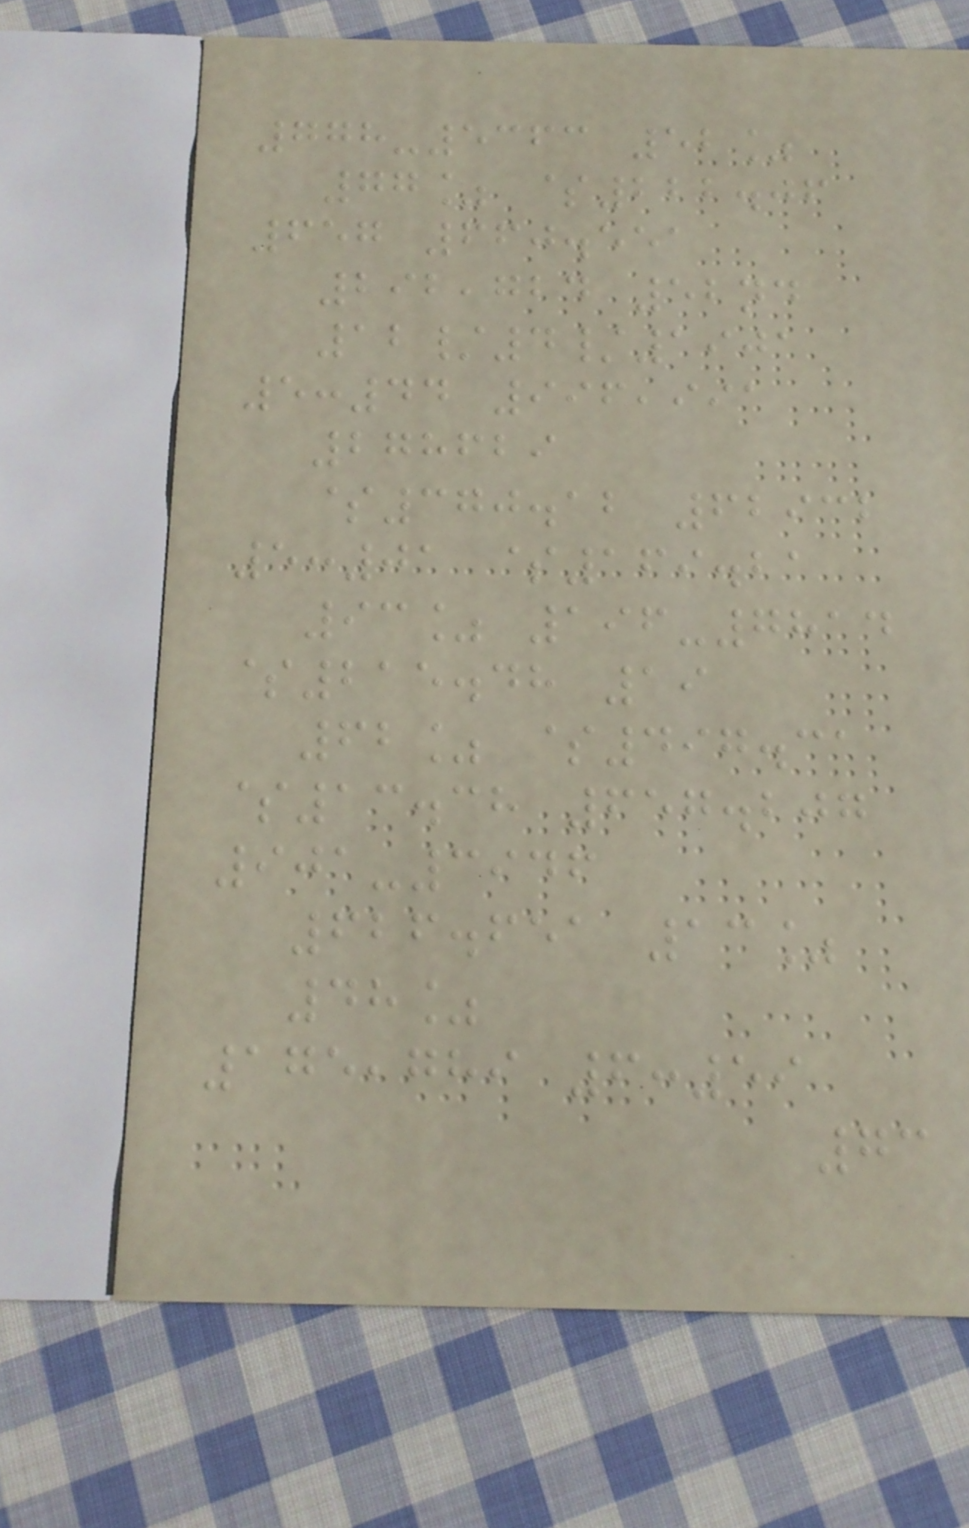778-5363 52%
77% $222.06
657 660.551
292,724 52nd
12/4/1901
5:44 996,991
278629
$370.12 62932
5:01 $169.21
93% 196-7814
$215.48 19
62% $497.31
$13.38 657.207
901-3946
626.651 13%
48%
175,789 6:59
73
